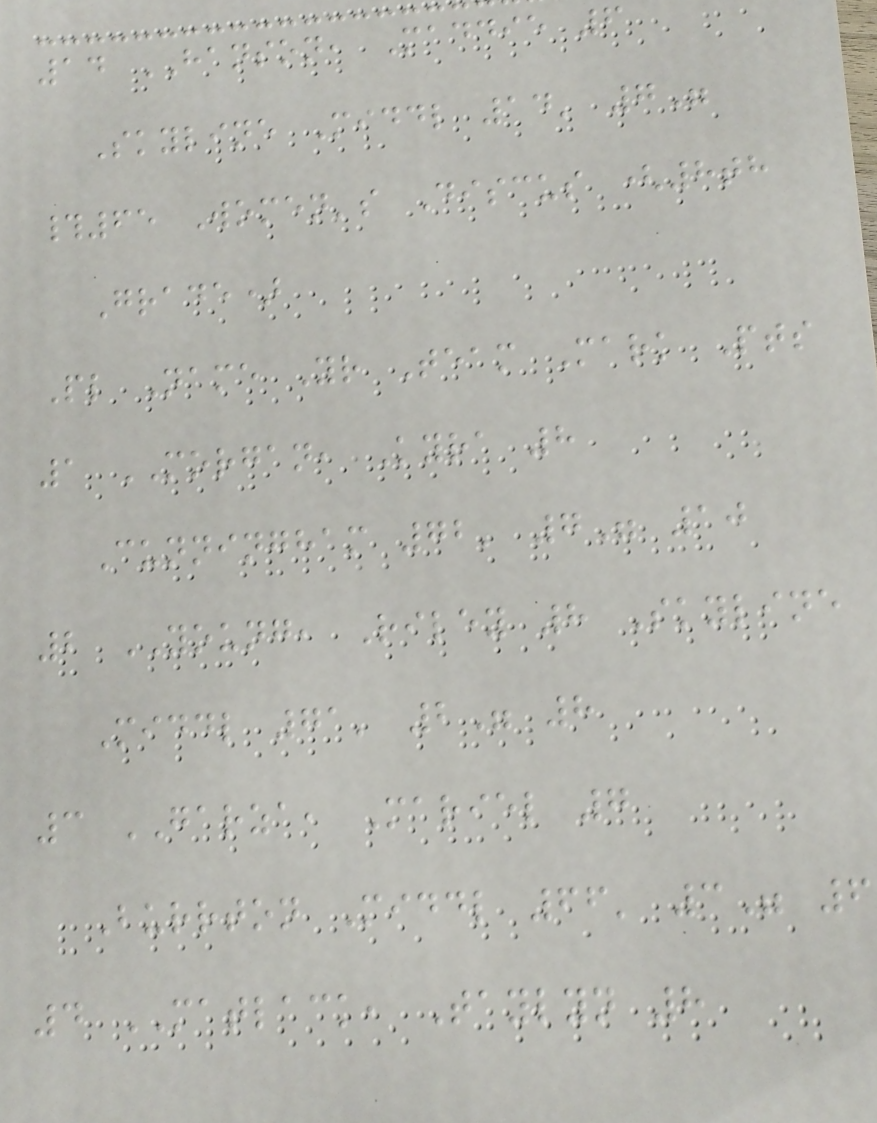14 HANSON, Maddie 6
Skyline Middl 14' 7"
#65 Women's Discus (8th
Grade)
Pl Name Yr Team Mark Pts
1 MORGAN, Kyra 8
Cunningham 72' 7" 10
2 YOUNG, Riley 8 Skyline
Middl 71' 2" 8
3 GARZA, Mariel 7
Burrton Middl 66' 3" 6
4 MATLACK, Taylyn 8
